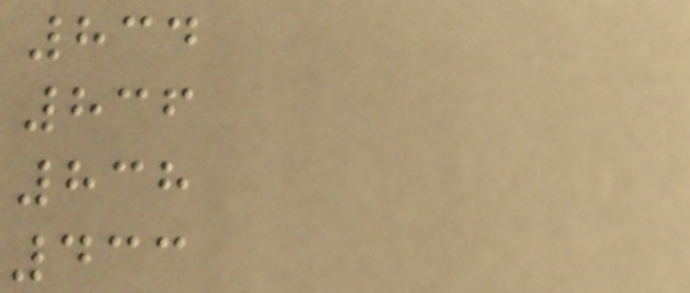834
836
838
433
